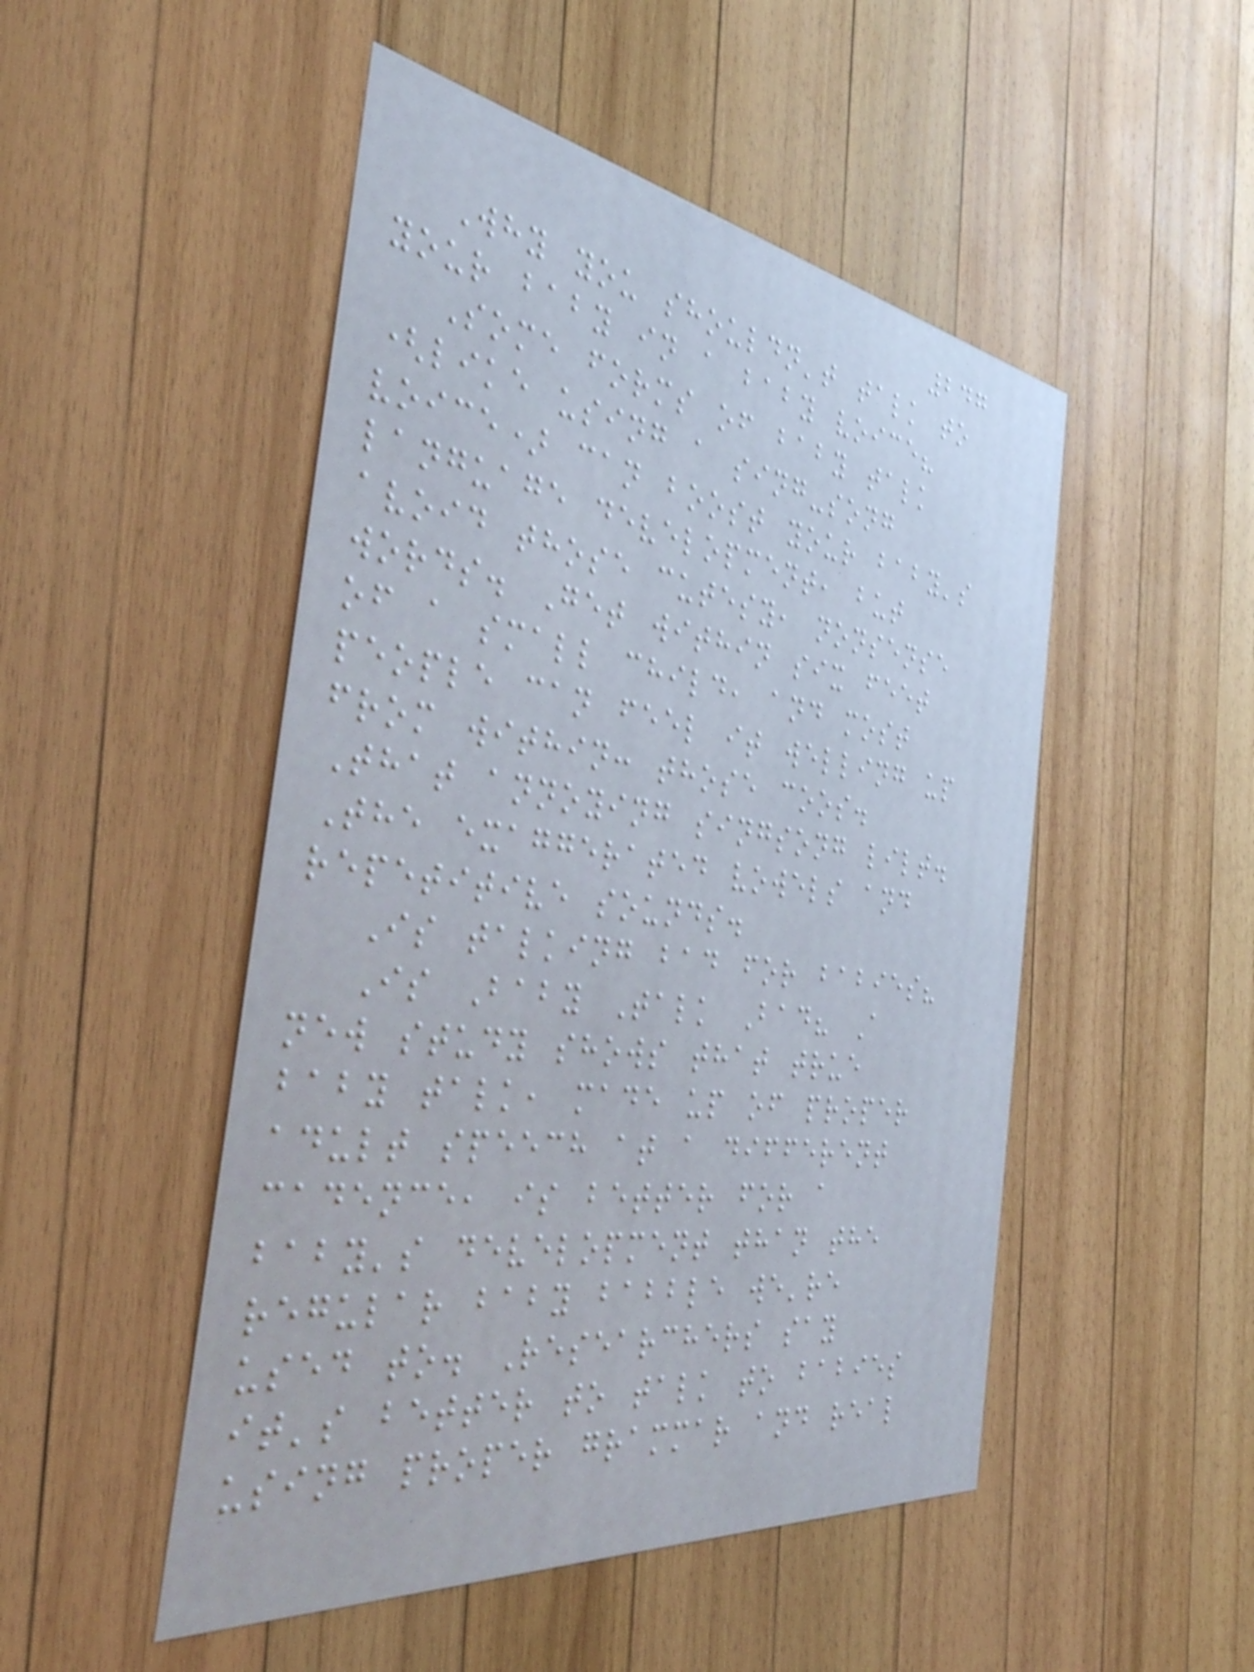247
Why you shouldn't talk to
your baby in a baby voice?
Some forms of baby talk
(like using a sing-song
voice) can boost your baby's
language development, but
avoid those cutesy, nonsense
words. Get within six feet
of a small child, and most
people can feel it welling up
from within: those coos.
That annoying singsong lilt.
The exaggerated vowels and
repetitive sounds.
Is talking bad for babies?
Is Baby Talk Bad? A
new study shows that true
baby talk, made up of proper
adult speech at a different
cadence, is better for a
baby's development than the
regular baby babble we're
used to. Researchers say
it's better to talk to babies
using proper grammar and real
